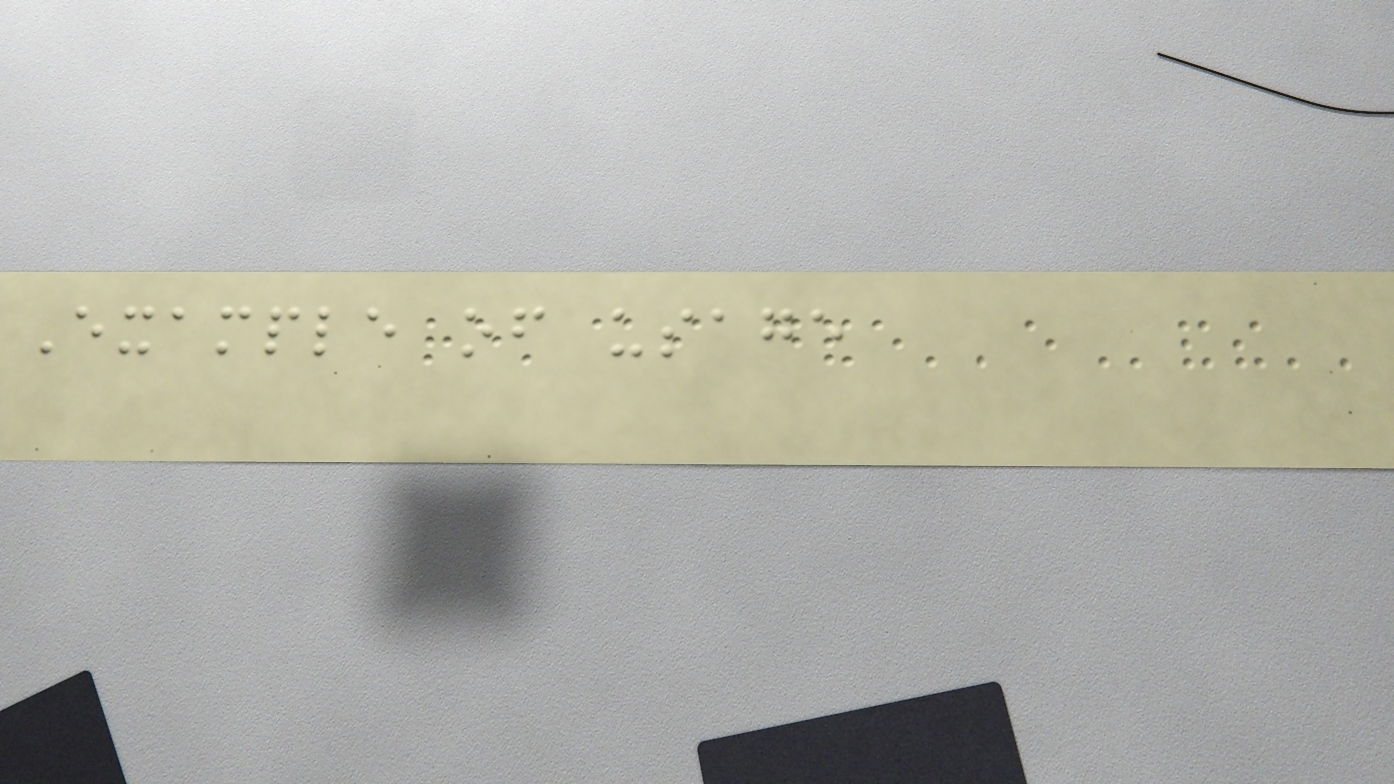Example of usage
